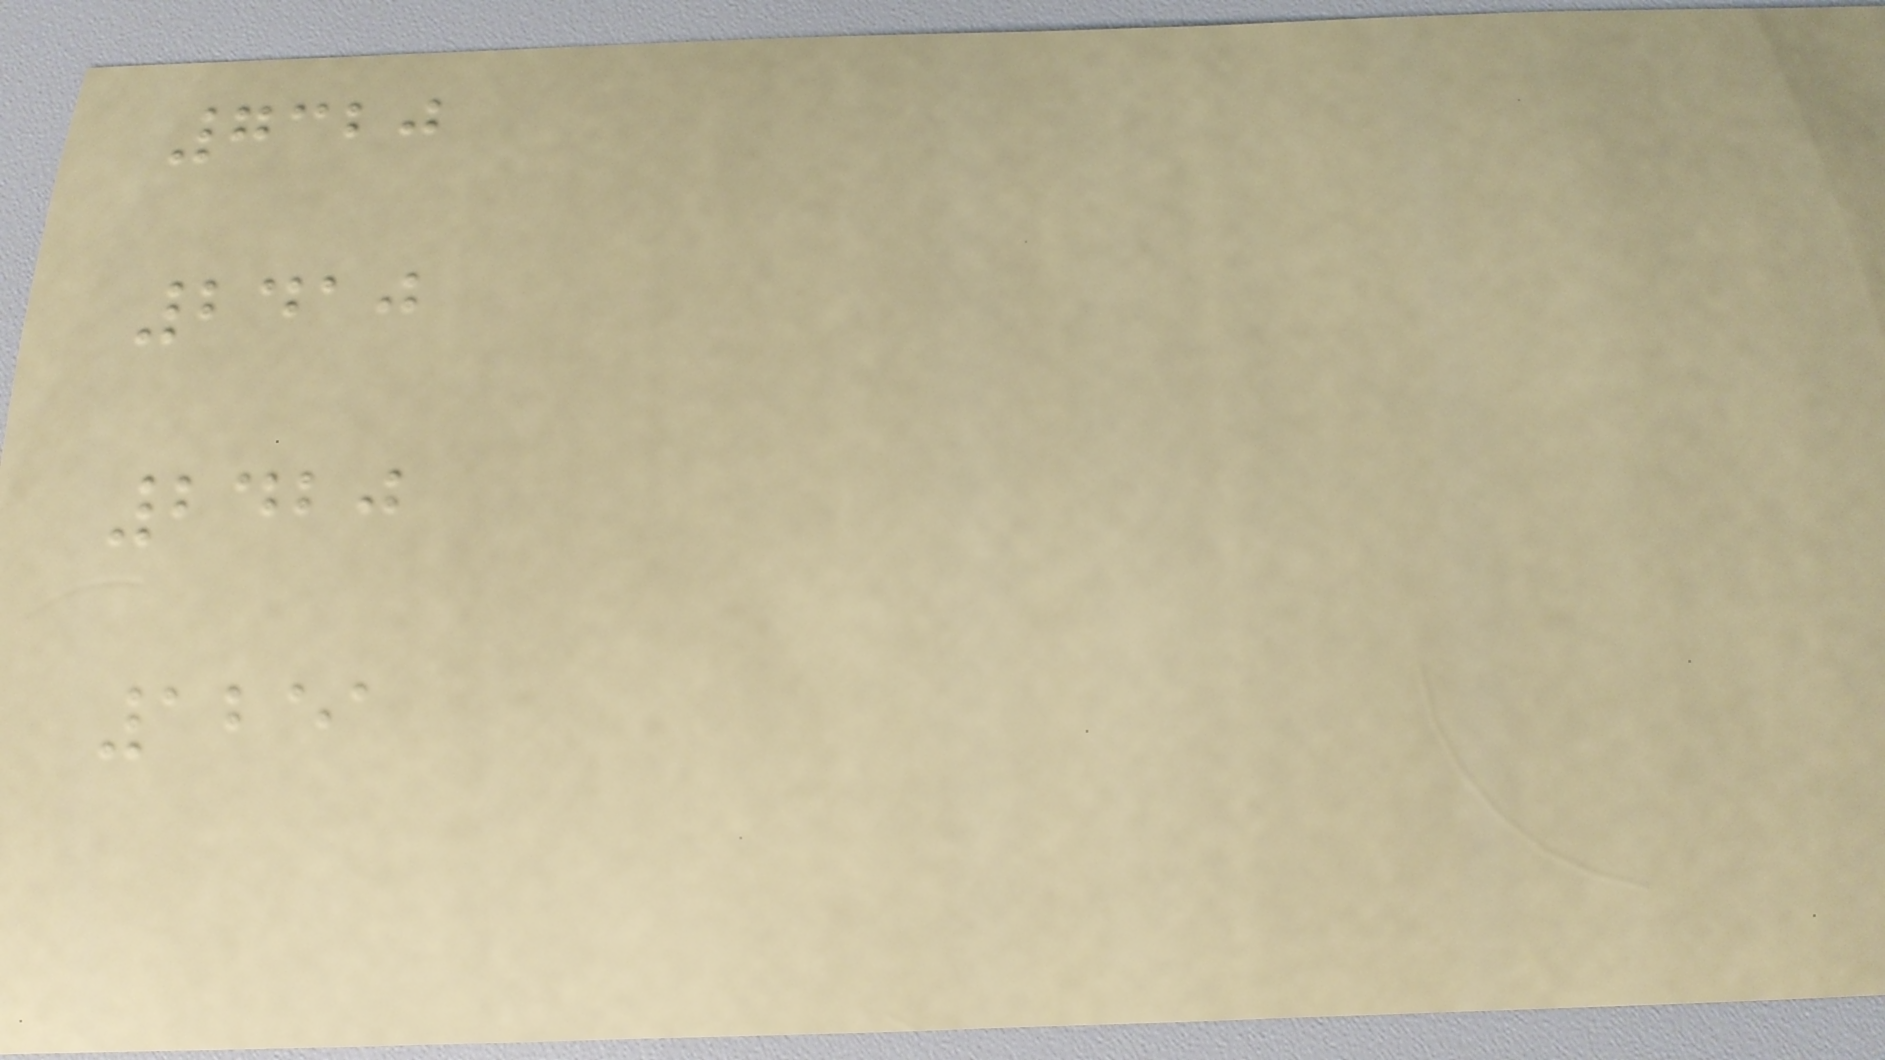7320
2410
2420
1251
